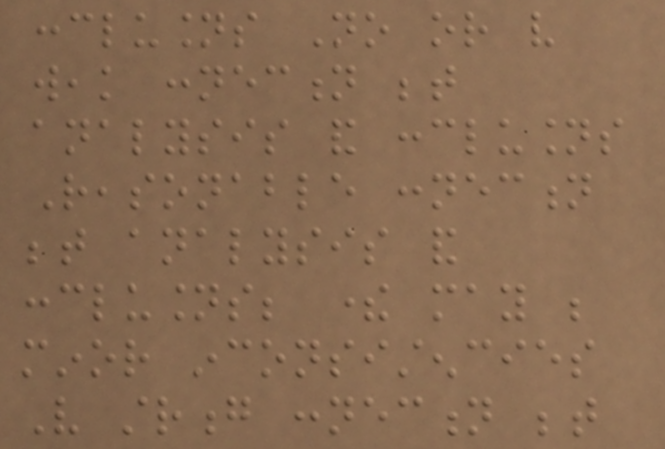conclusions No or very
weak connection between
analysis and conclusions
Reasonable connection
between analysis and
conclusions; there may be
minor inconsistencies
Very strong connection between
